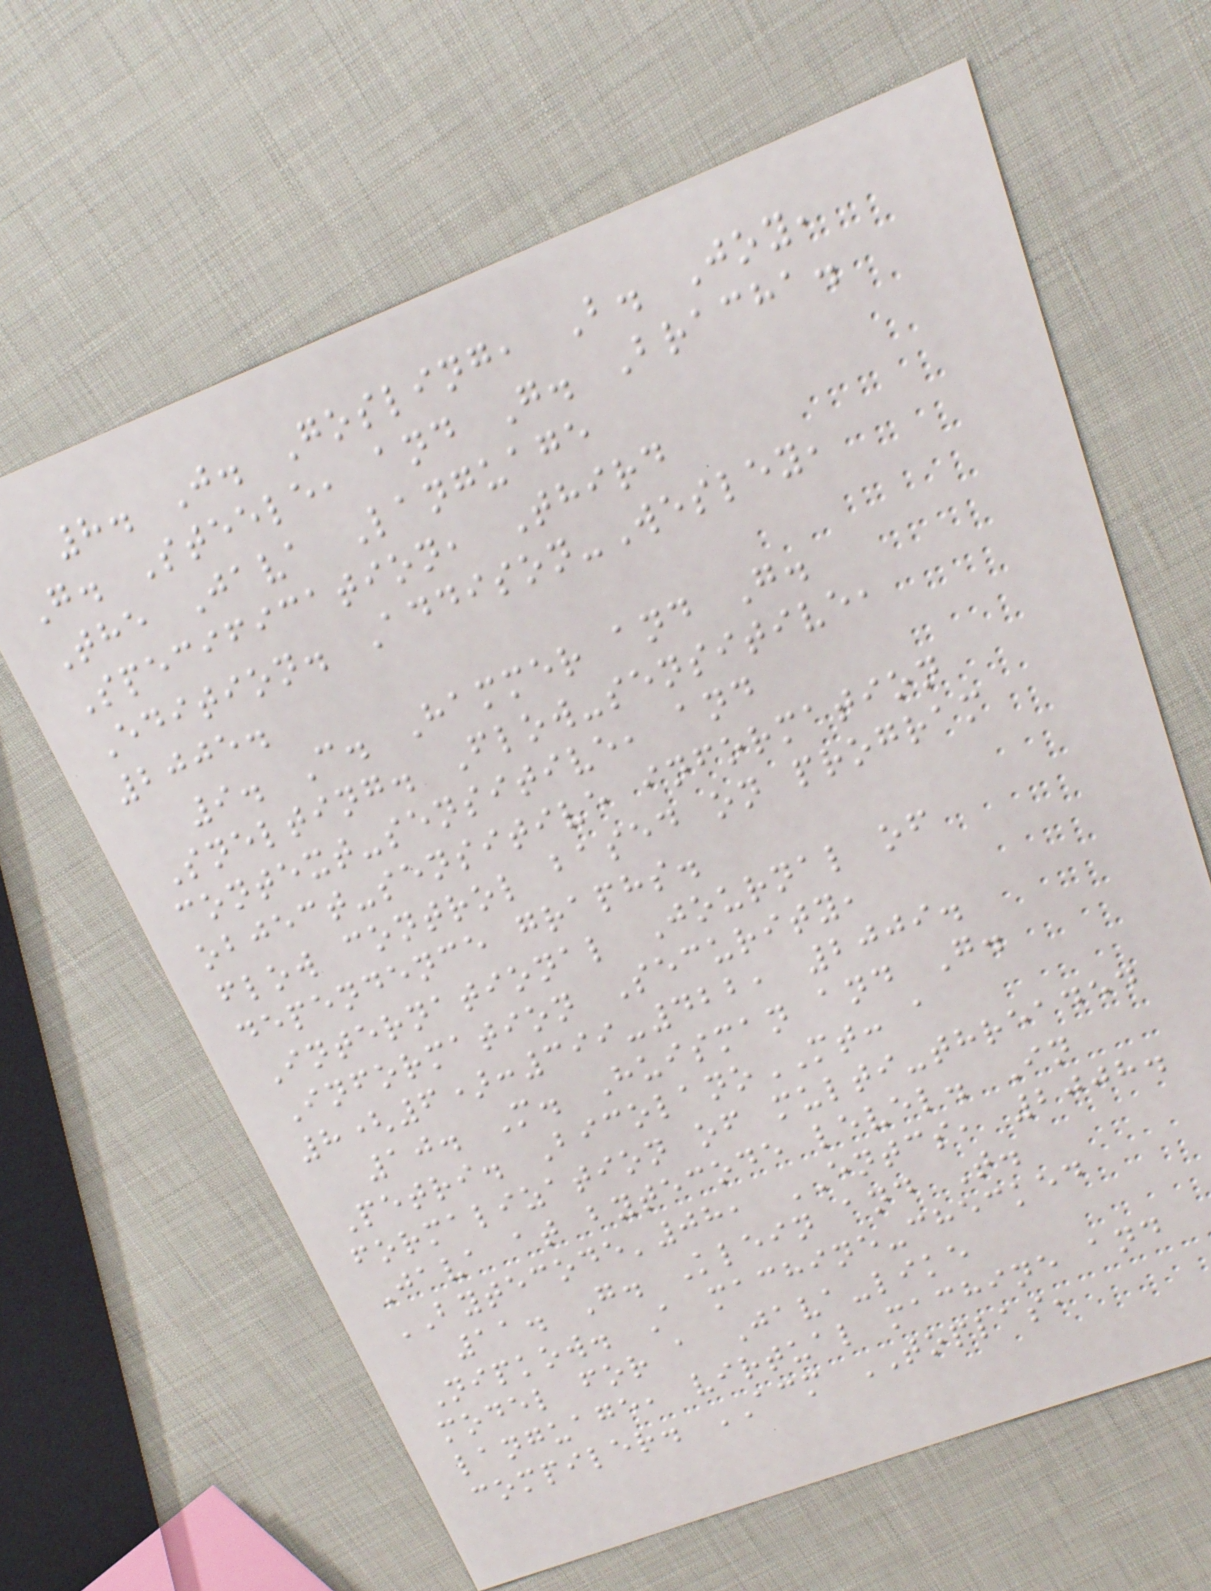8. J. Gosling, B. Joy,
G. Steele, and G. Bracha.
The Java Language
Specification, Third
Edition. Addison-Wesley,
2005.
9. C. Hammer and G.
Snelting. Flow-sensitive,
context-sensitive, and
object-sensitive information
flow control based on program
dependence graphs.
International Journal of
Information Security,
8(6):399-422, 2009.
10. M. Huisman and G.
Petri. BicolanoMT: a
formalization of multi-threaded
Java at bytecode level. In
BYTECODE'08, ENTCS, 2008.
11. G. Klein and T.
Nipkow. A machine-checked
model for a Java-like
language, virtual machine and
compiler. ACM TOPLAS,
